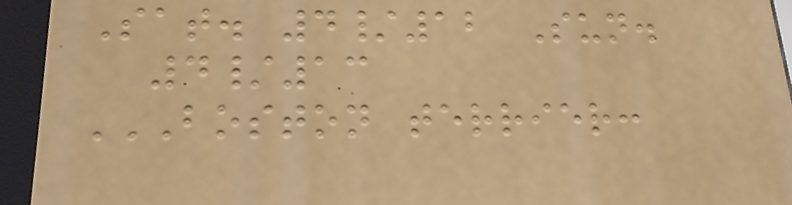Sat. 4/12 Sun.
4/13
BOSTON TERRIER:
